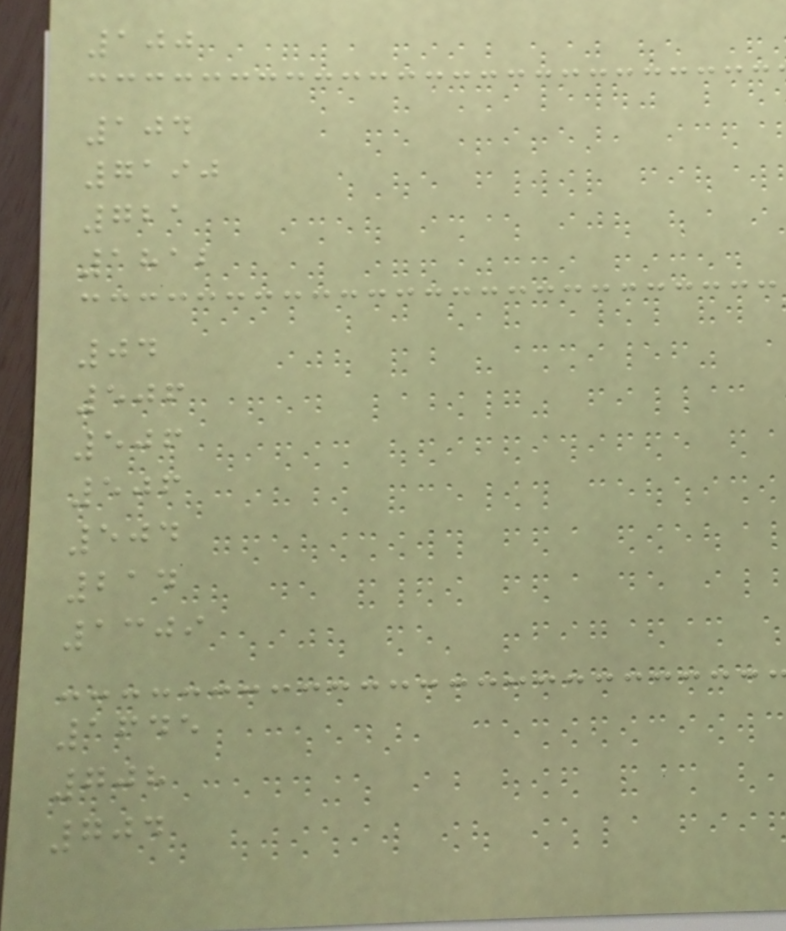100
104
7190
721
1812
04
506
506
506
504
214
1309
1645
708
704
